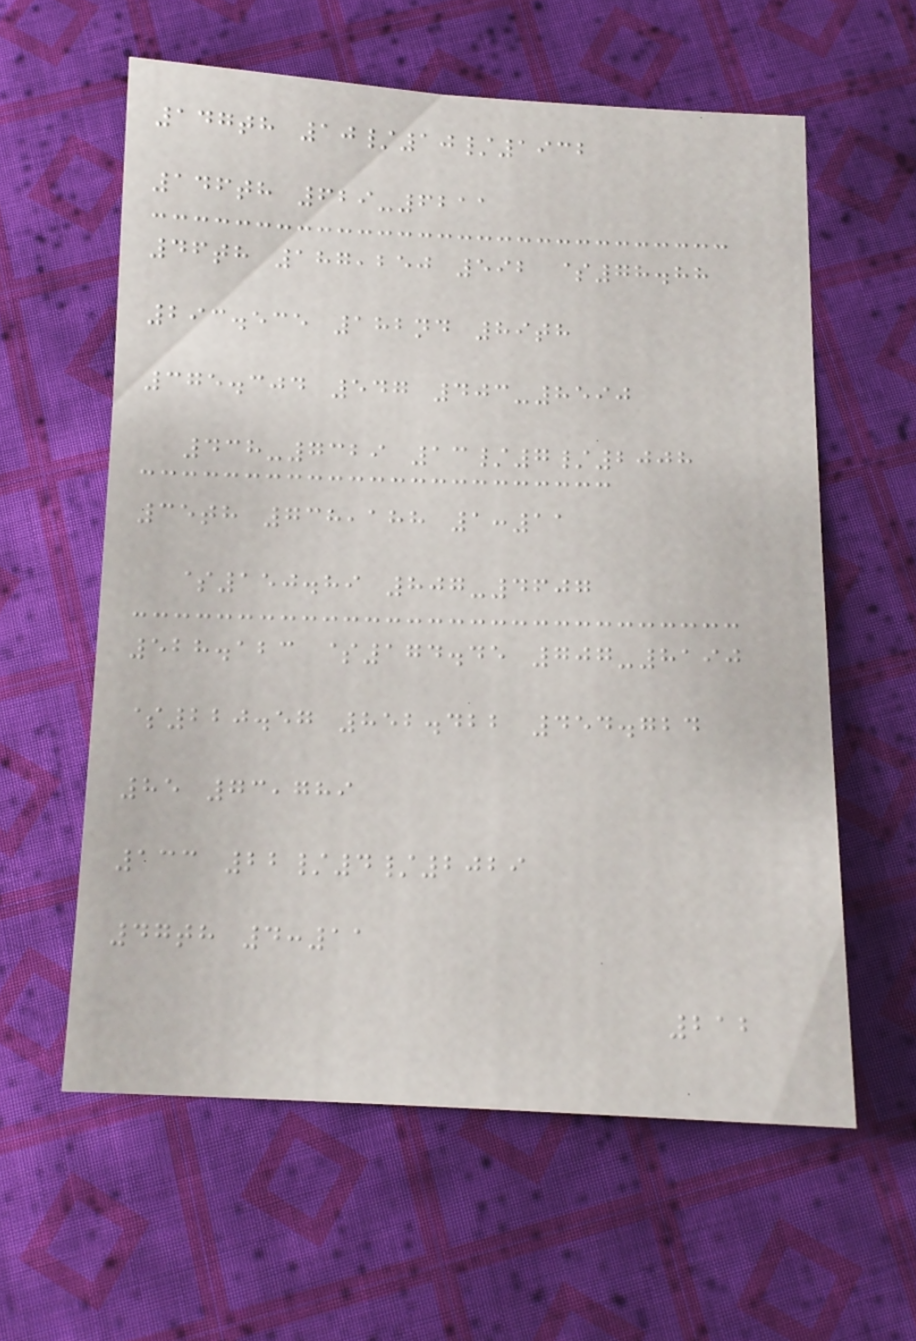147th 10/10/1932
146th 629-6211
46th 187,250 592 $78.88
293.535 182nd 89th
375.304 547 403-8590
438-7329 13/7/2008
35th 738,188 1:11
$150.89 807-4607
528.123 $174.45 707-8190
$220.57 852.422 454.724
85 73,789
133 22/4/2029
47th 4:11
212
